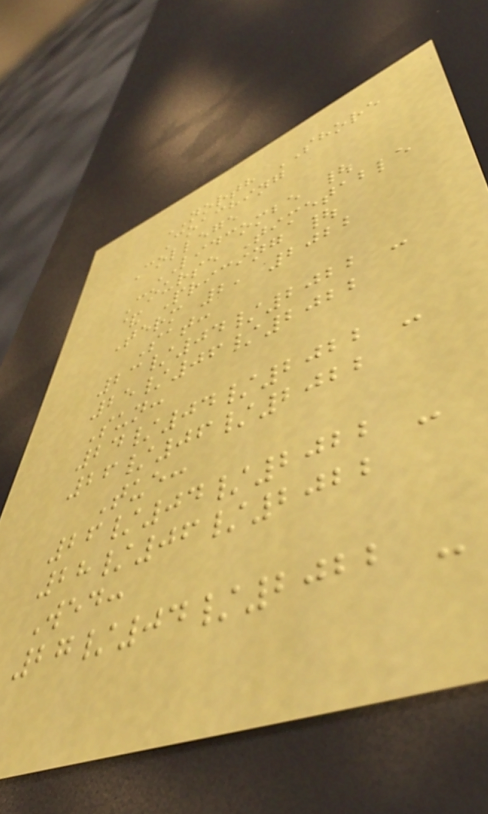NORTH SHORE
Coaching
College
LIDCOMBE |
Course Timetable
& Pricing |
Term 2, 2022
Sat:
23/04/2022 -
25/06/2022
Sun:
24/04/2022 -
26/06/2022
Tue:
26/04/2022 -
28/06/2022
Wed:
27/04/2022 -
